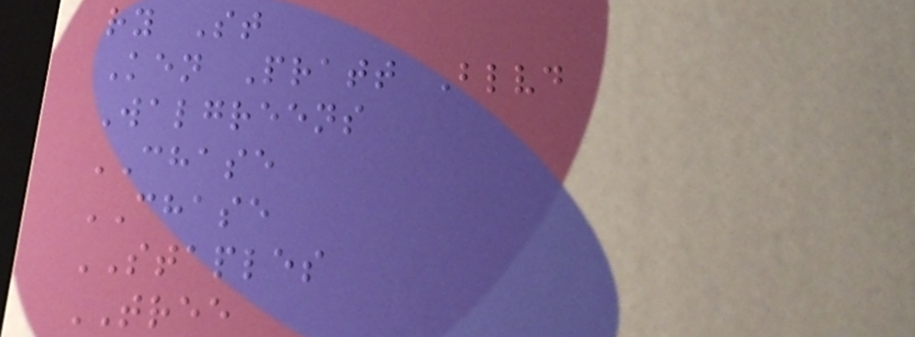ry St
Ken Pratt Blvd
Walgreens
CHASE
CHASE
STAPLES
TREE
